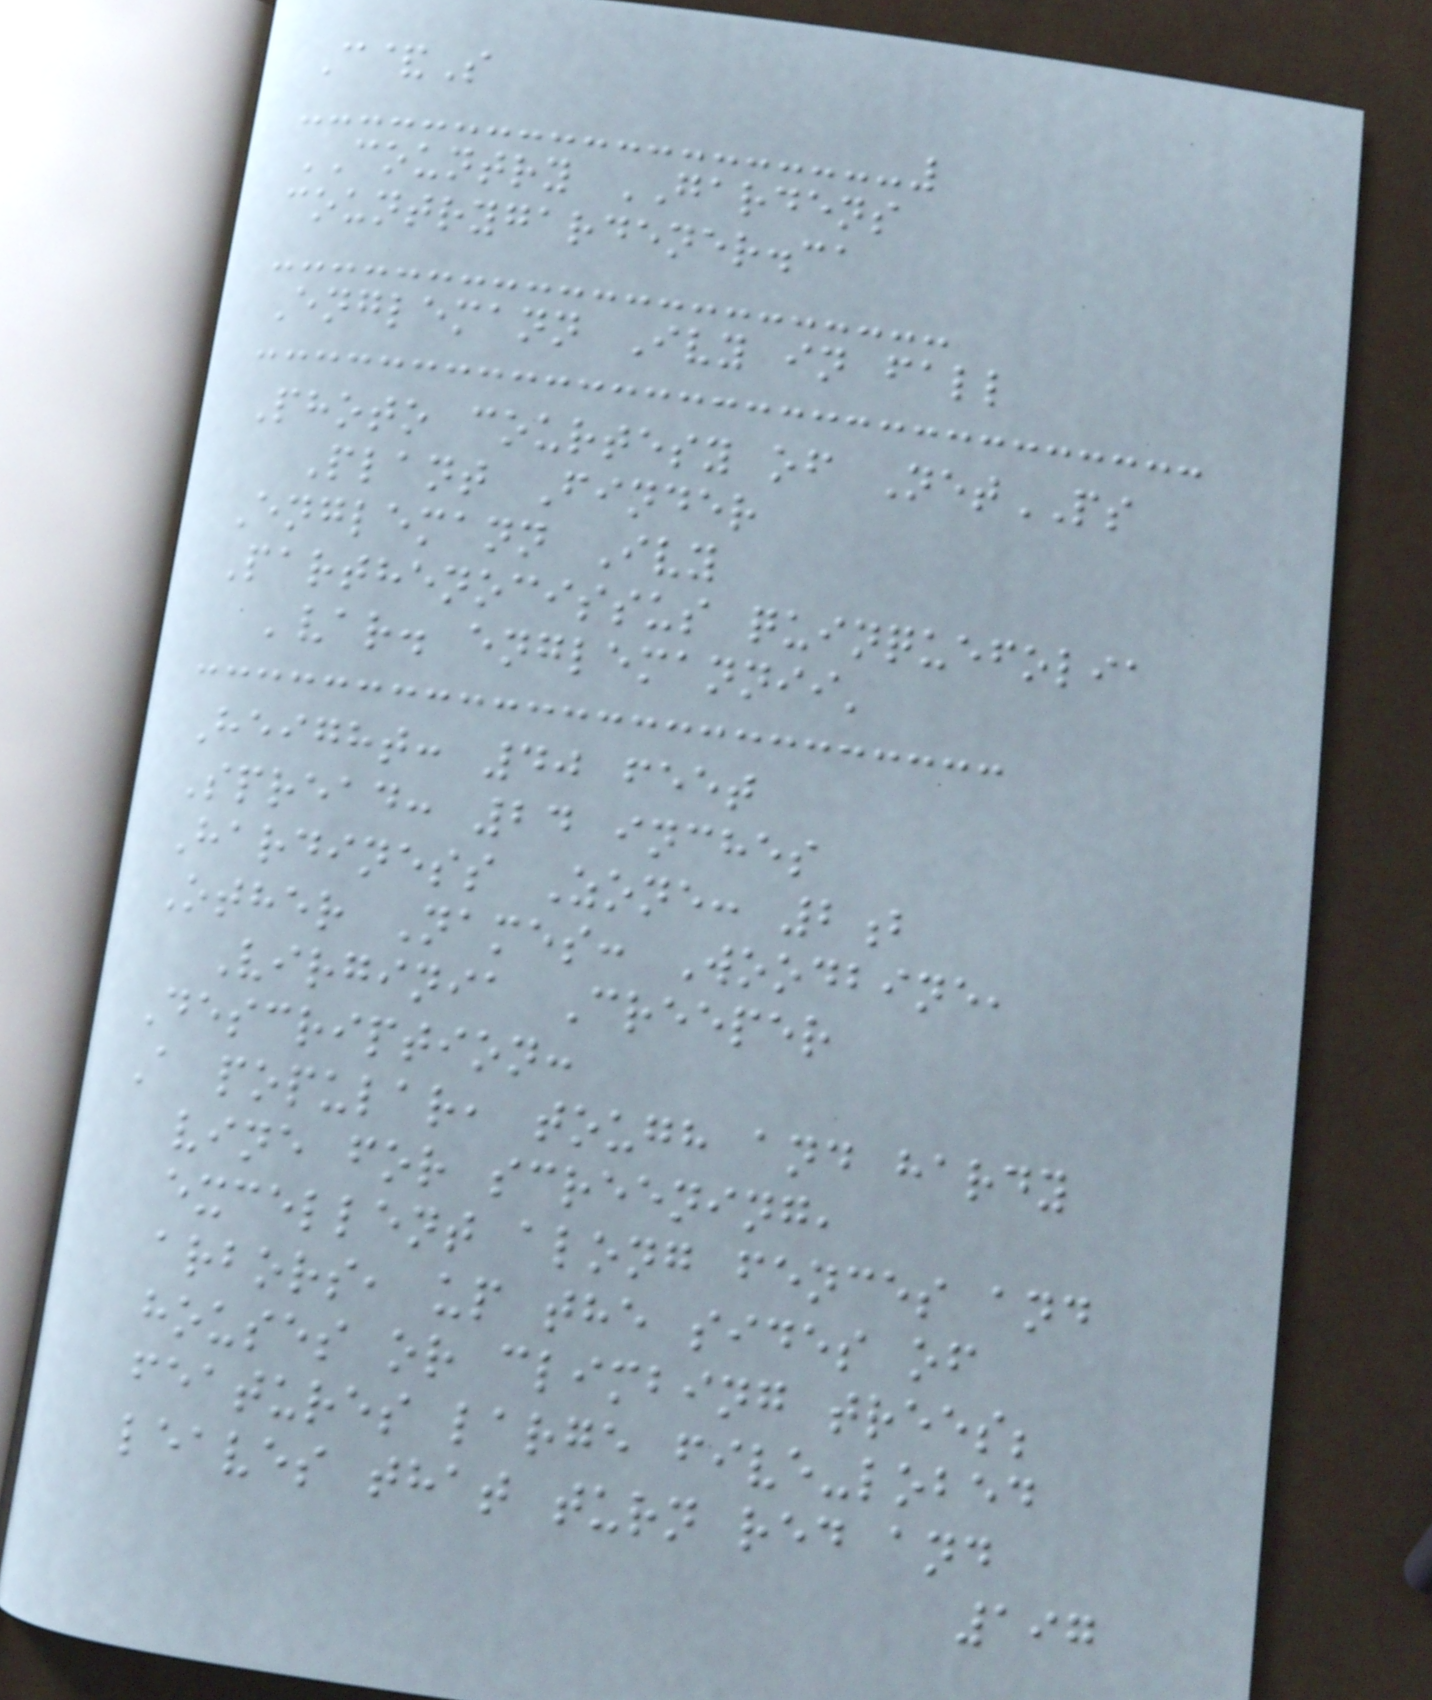C&S
COUNTRY GARDENS
countrygardener.ca
Englemann Ivy in fall
Photo courtesy of NetPS
Plant Finder
Englemann Ivy
Parthenocissus quinquefolia
'var. englemannii'
Height: 40 feet
Spread: 24 inches
Hardiness Zone: 2b
Other Names: Woodbine,
Virginia Creeper
Description:
A popular, tough and hardy
vine for screening,
excellent along fences and
arbors, up the sides of
houses or climbing trees;
features large five-lobed
leaves that turn red and
197
